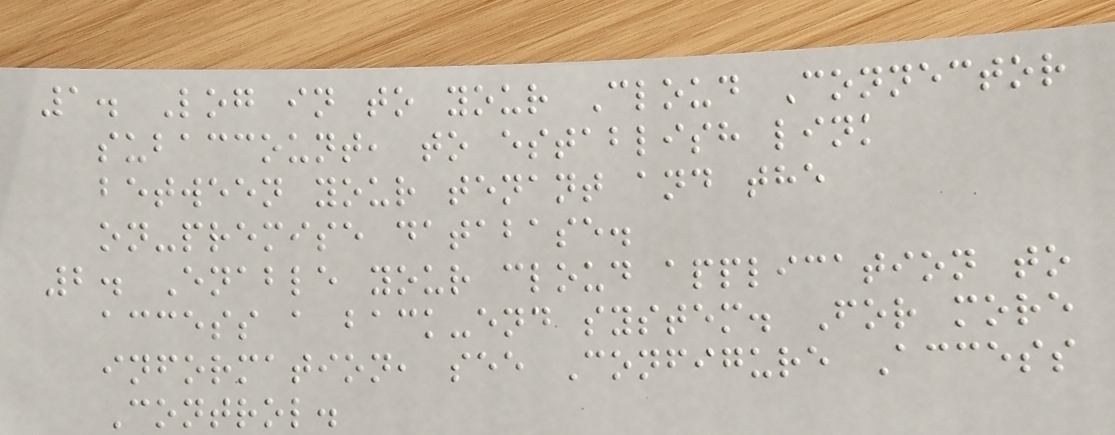1. Log in to your Cloud Connector
subaccount, to establish link
between your tenant and the
on-premise database.
2. Enable your cloud application to
access a back-end system. For more
information, see Configure Access
Control.
